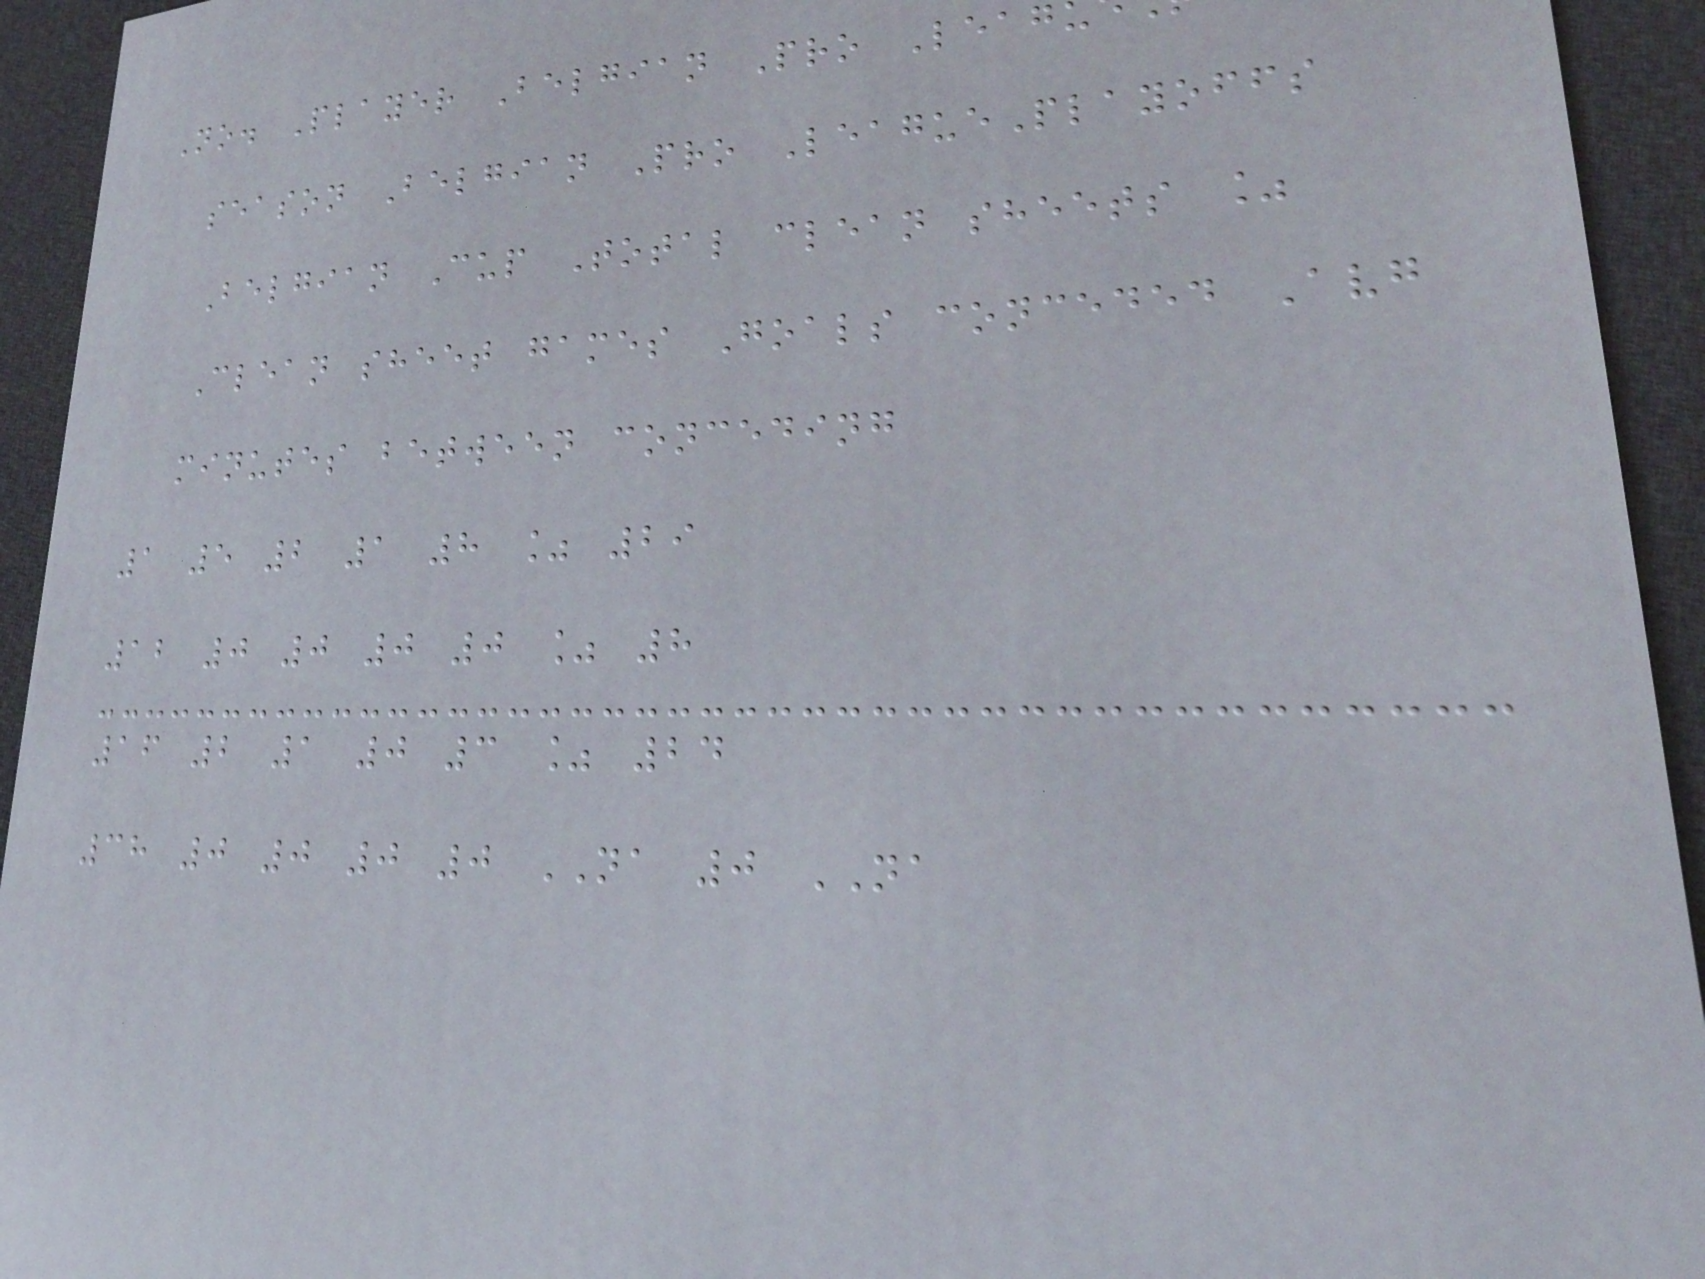No. Player Belgian Pro Leag
season Belgian Pro LeaguePlayoffs
Belgian Cup Total clean sheets %
Clean sheet games Goals conceded Avg
minutes between conceding
1 5 2 1 8 % 29
12 0 0 0 0 % 8
16 2 1 0 3 % 24
38 0 0 0 0 NA 0 NA
